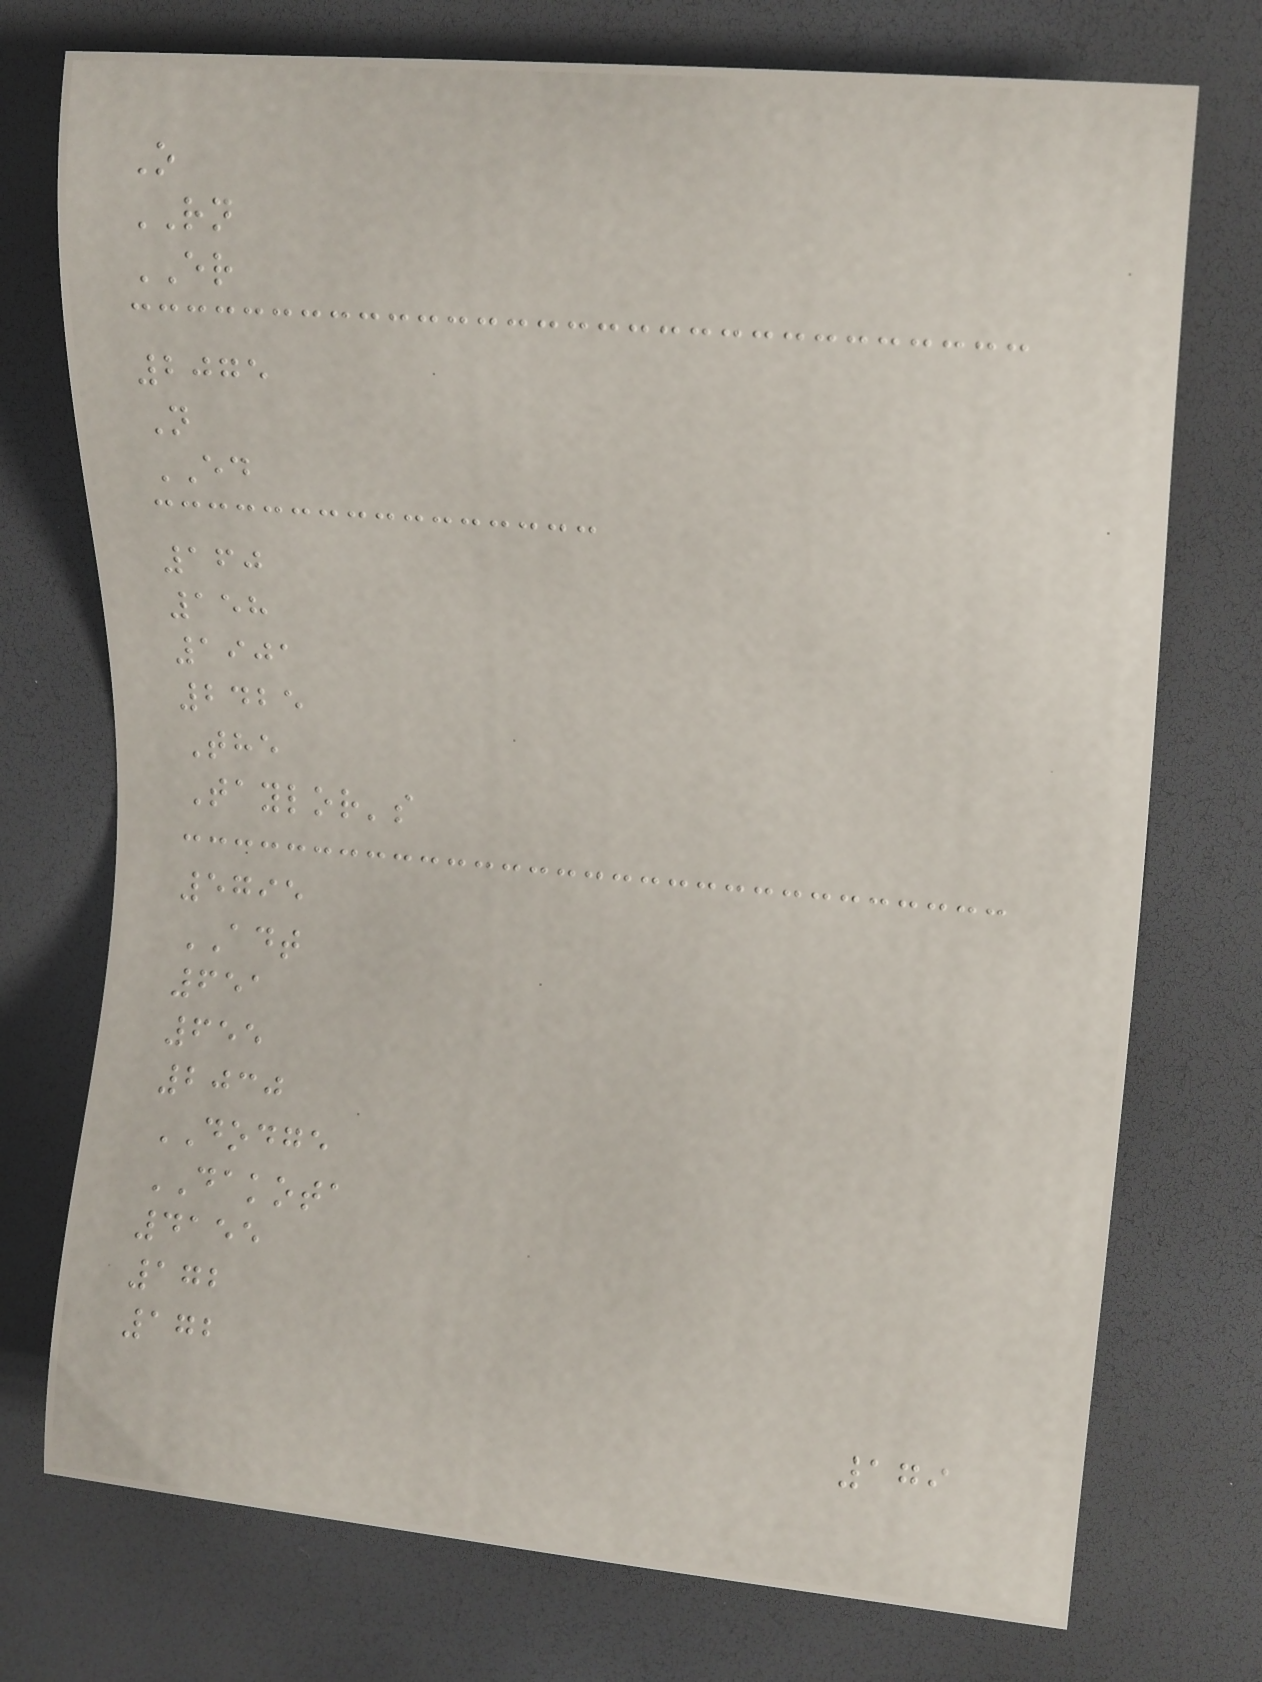O
RN
ER
2075
N
ED
160
158
1901
2425
The
Taylor's
5795
ADT
651
655
2030
DODGE
DAKOTA
4155
172
172
179
